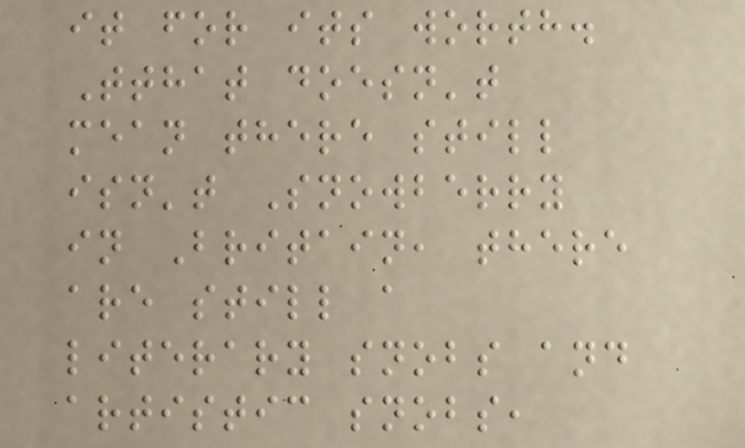it for its worth.
Tthat doesn't
mean there still
isn't Snowberry
in Britain, there
are still a
literary snobs and
artistic snobs,
